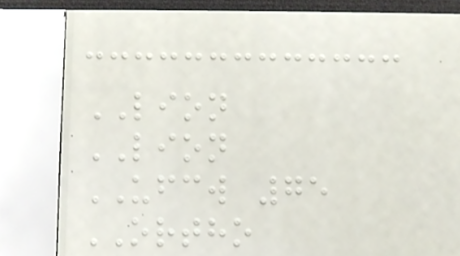LION
LION
UFCW 75
ORTHO
